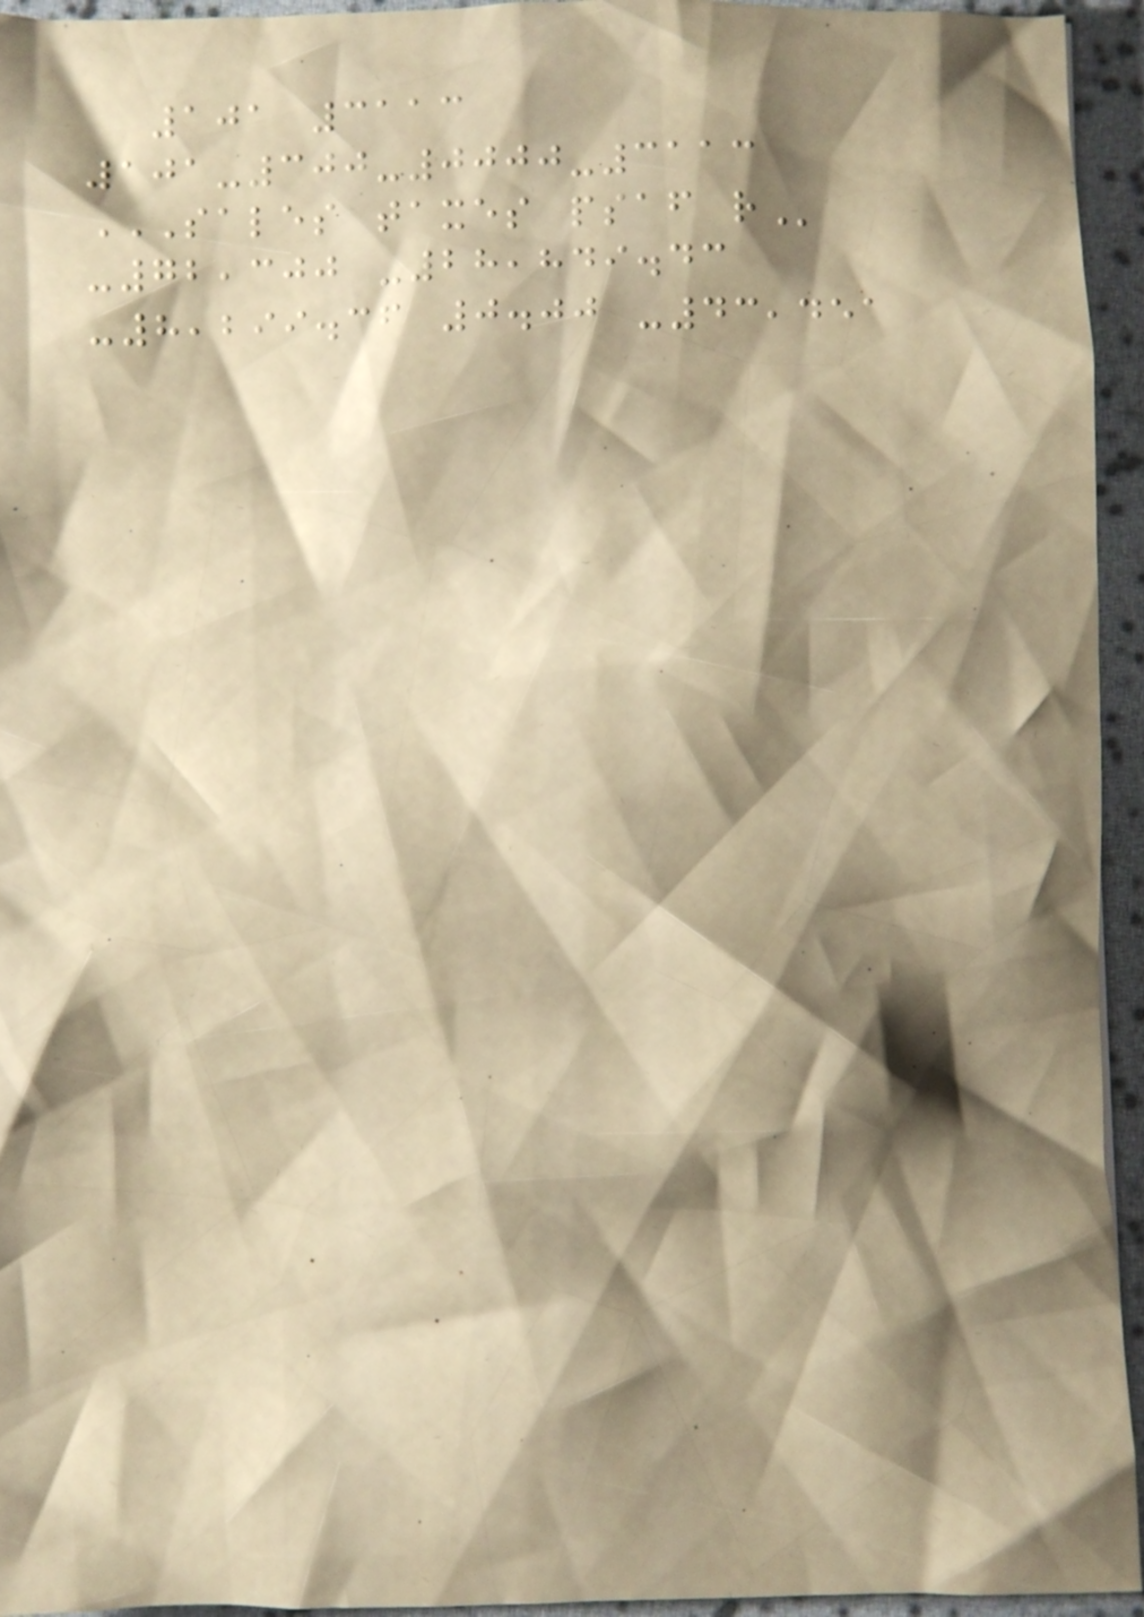101 3113
101-300-0000-3113
SALES TAXES PSAF R
-72,300 -28,849.43
-8,299.36 0.00 -43,451
